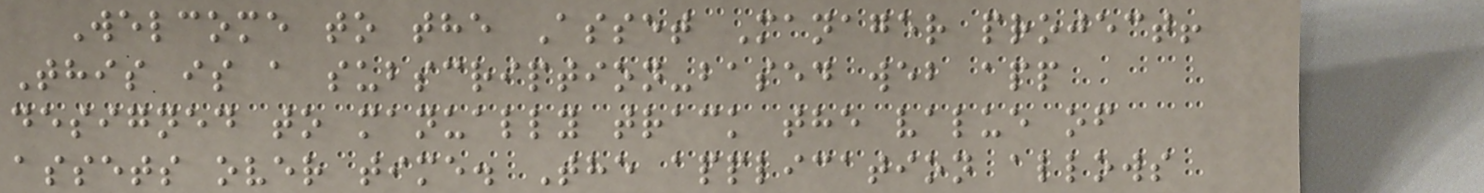Welcome to the Asset Manager project!
This is a subscription-based web app
designed to manually track the value of
assets over time. The application allows
